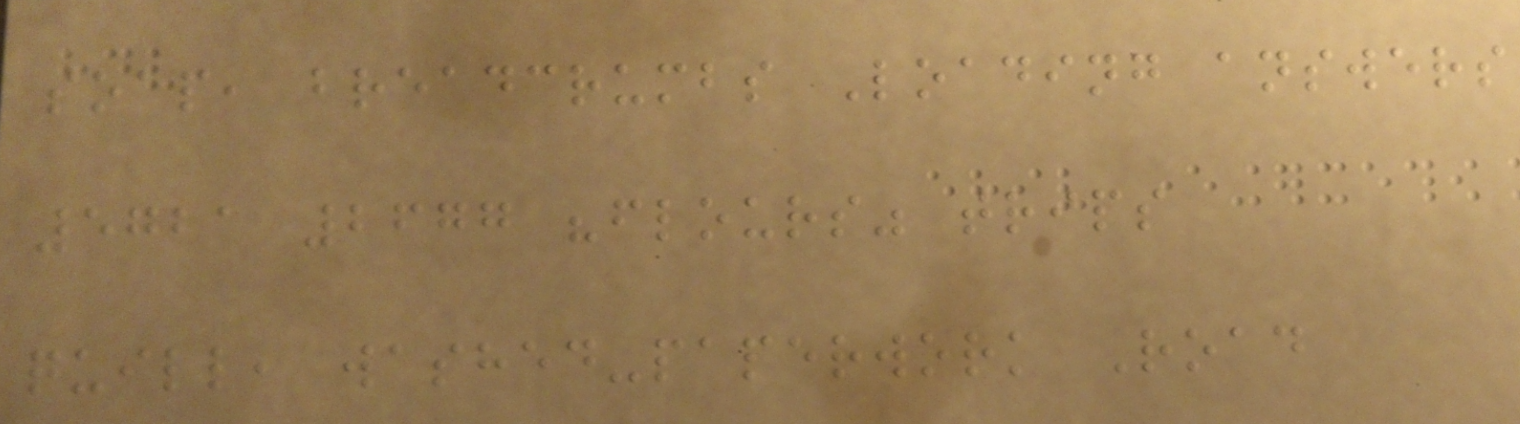soap, breadcrumbs Loading answers
5721 2677 "flours" trips
quill, washed-paperwork Road
